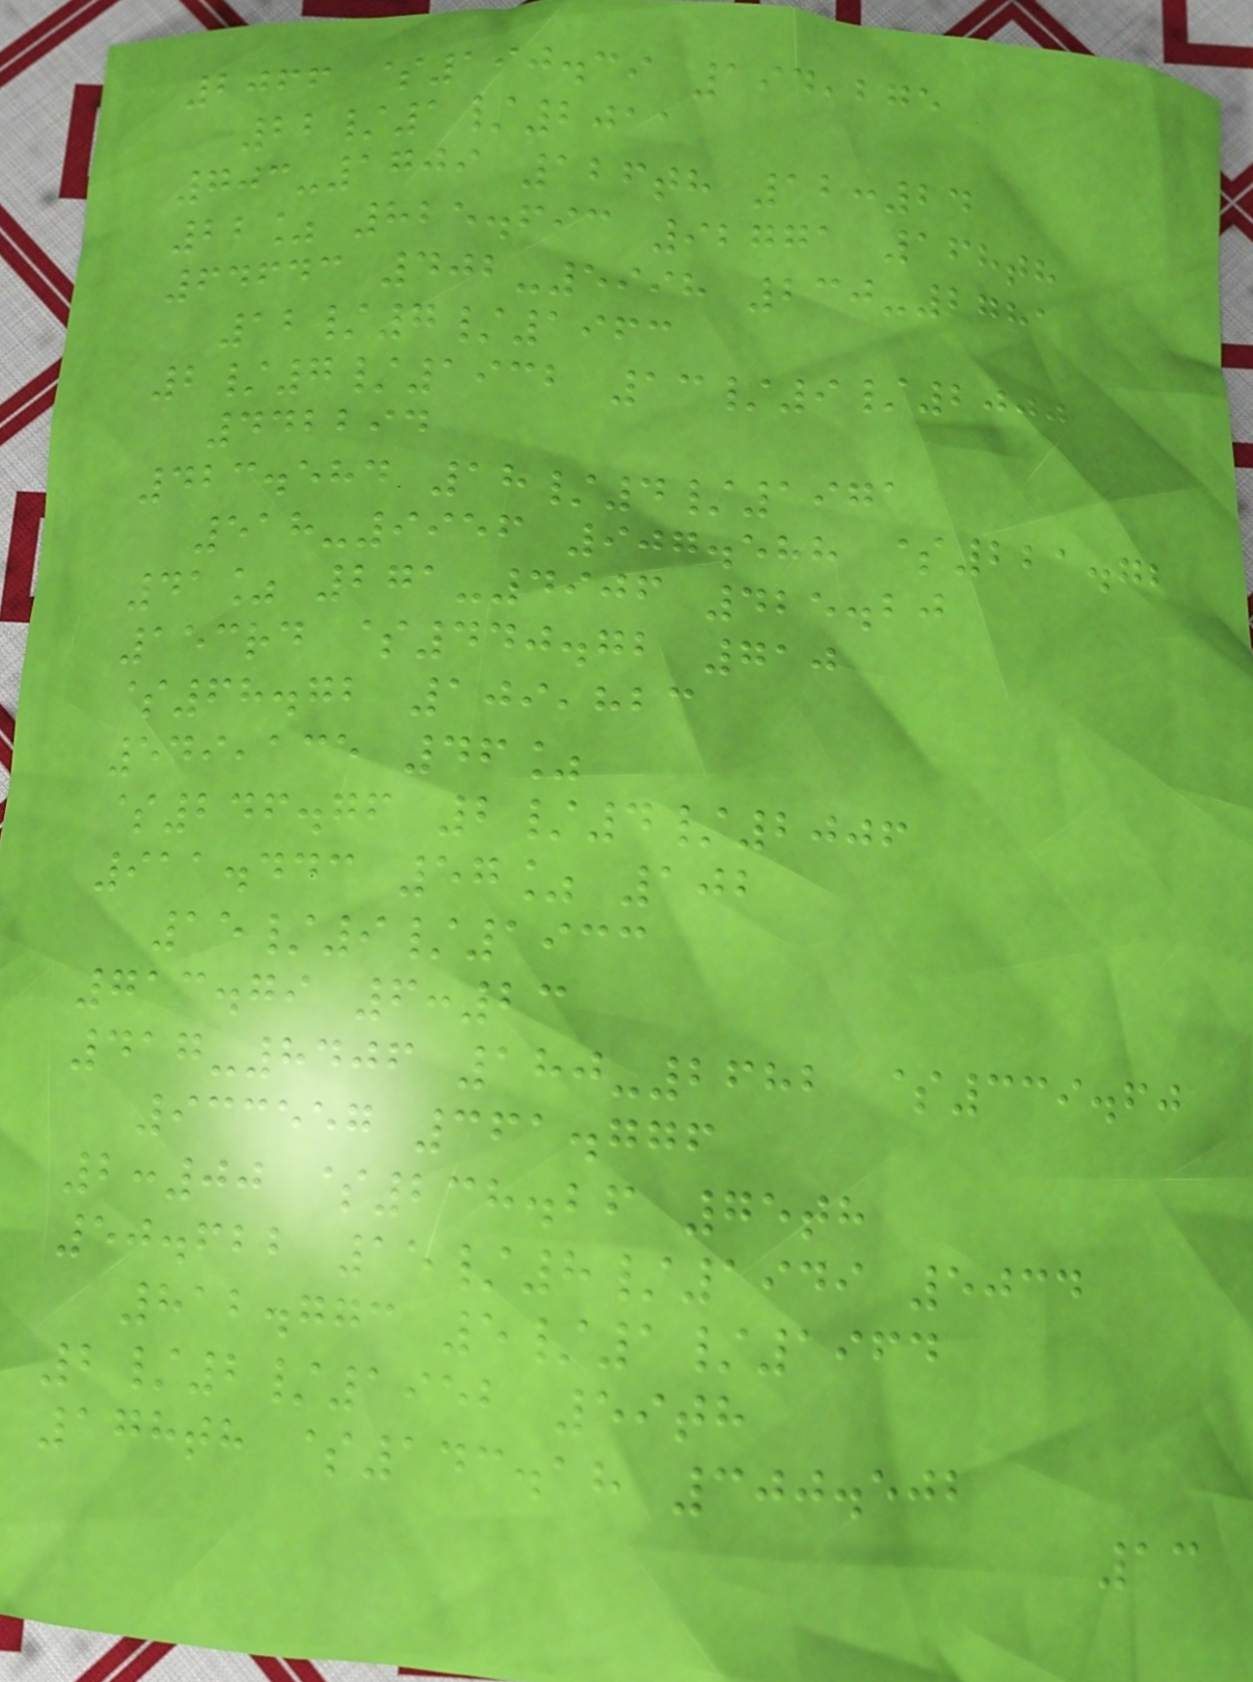2066 $190.39 194,275
22/1/2011
703-1709 126th 12:24
22% 825.693 92771 168th
64643 402-5998 230-2781
12/7/1963
2/7/1932 13/9/2000
442294
423.584 18/4/1971
518-9956 907.588 $221.72
41% 271-4906 425.20
153rd $440.72 710
$68.72 109,823
549,135 46%
$246.76 2/4/2006
911.443 57% 102
15/9/1933
713.79 6:23
417-8406 180-2682 $339.60
933557 361.776
2:00 $238.26 75th
50.622 15/8/1949 5034
812.773 5/1/1964
2/2/1952 59th
178th $143.18 300.502
13
